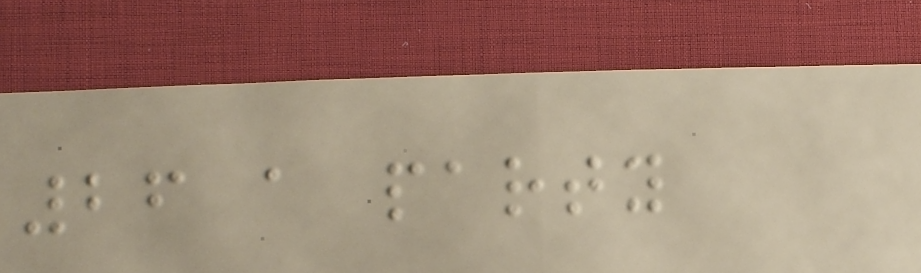26 a party
